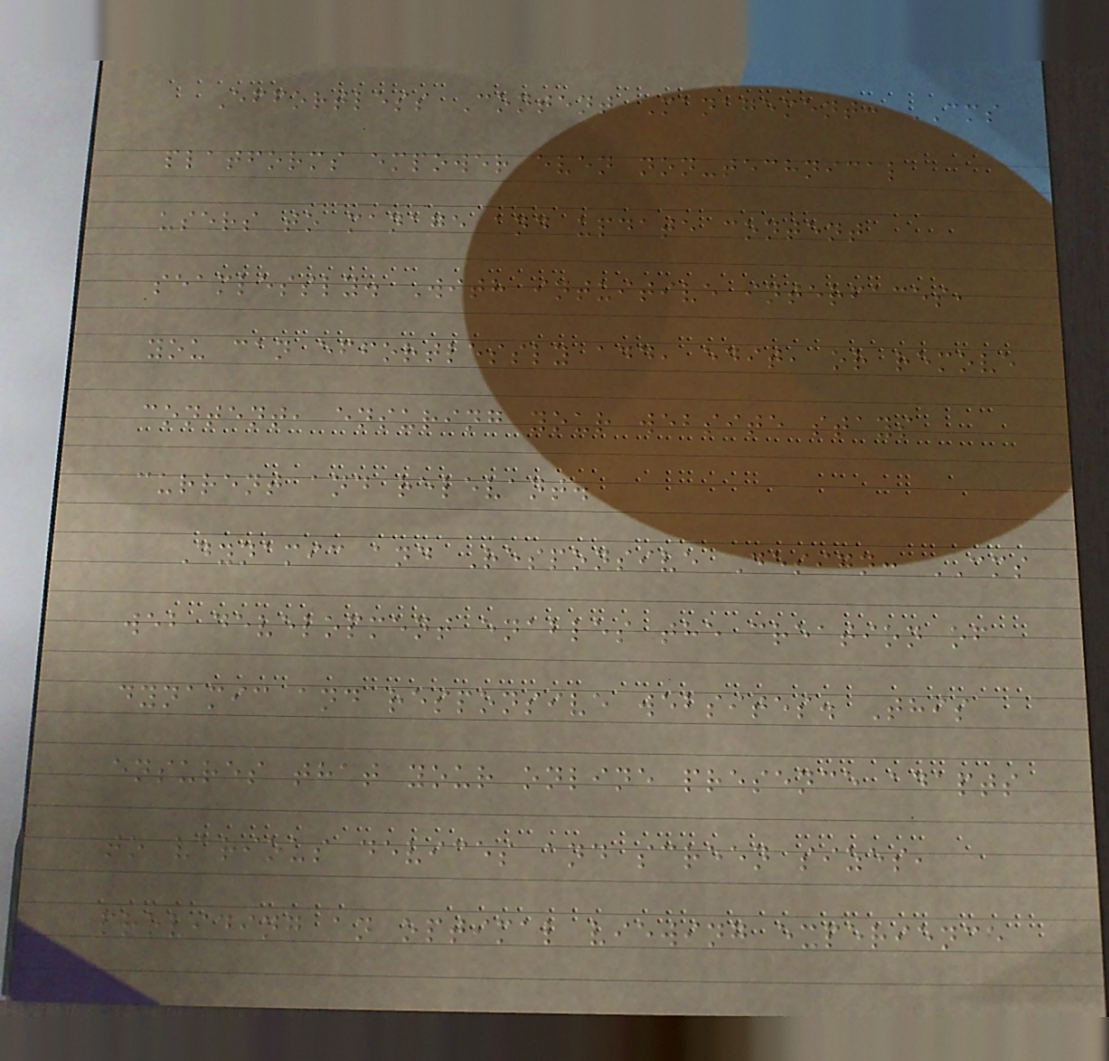Effortless Content Management: CMS
platforms empower even non-technical
users to manage and update content
seamlessly. With intuitive interfaces,
you can effortlessly add, edit, or remove
content, ensuring your website stays
current and relevant.
Dynamic and Responsive Design: CMS
web development enables the creation of
dynamic and responsive websites. This
ensures that your online presence adapts
to various devices and screen sizes,
providing an optimal viewing experience
